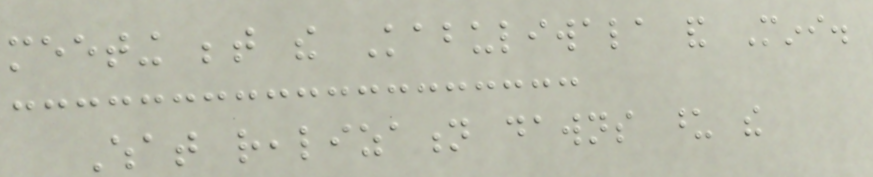meeting between the Kabuliwala and Mini.
What realization dawns upon the
